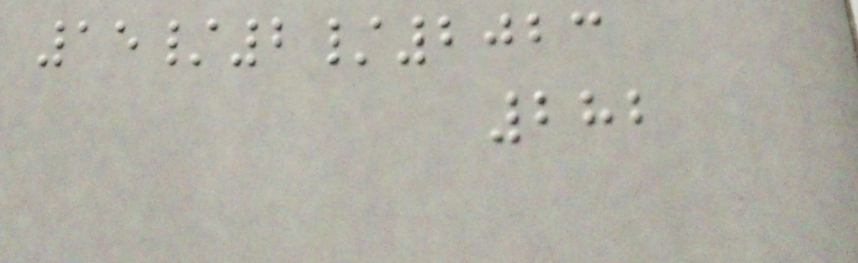15/2/2023
282
